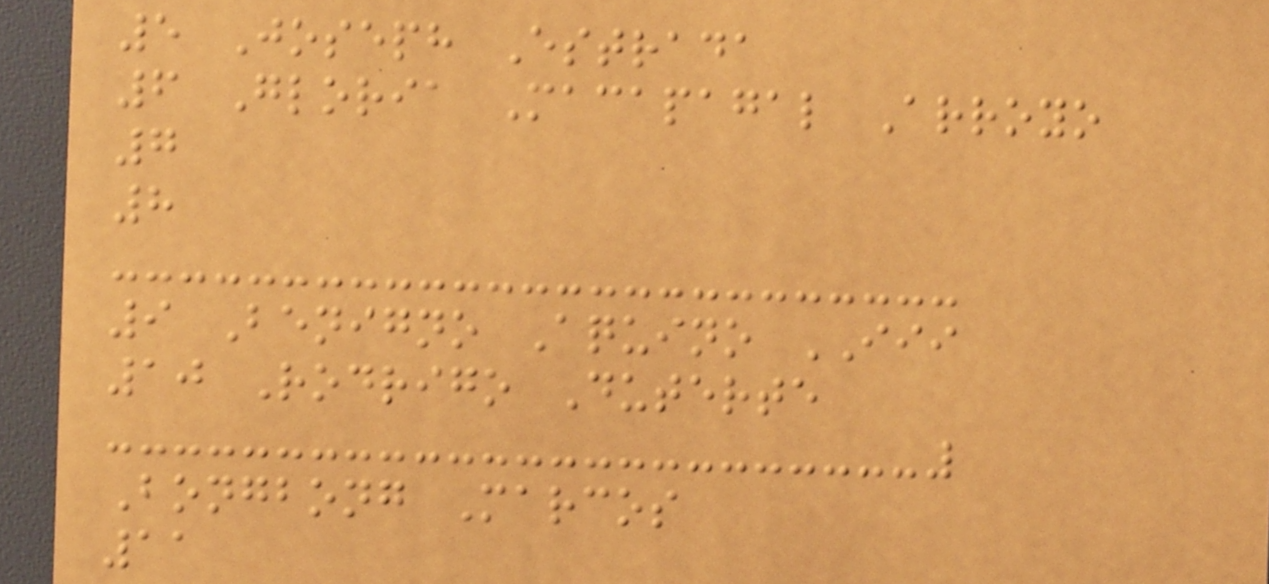5 Joseph Estrada
6 Gloria Macapagal Arroyo
7
8
9 Benigno Aquino III
10 Rodrigo Duterte
Bongbong Marcos
11
